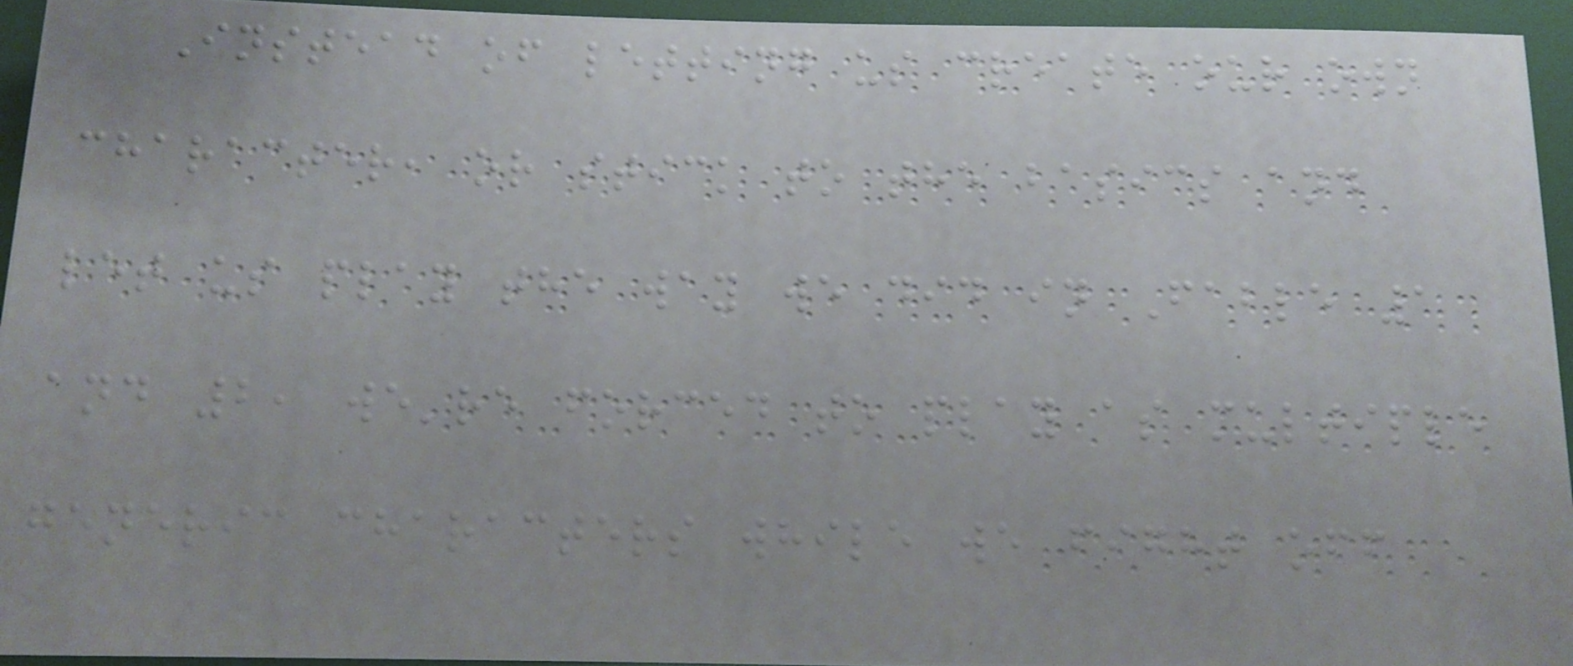Instead of letting us create our own
character, or stick to the basics and
let us play the way we did in Fable 1
and 2, we're forced to play as multiple
generic characters while we fight off
